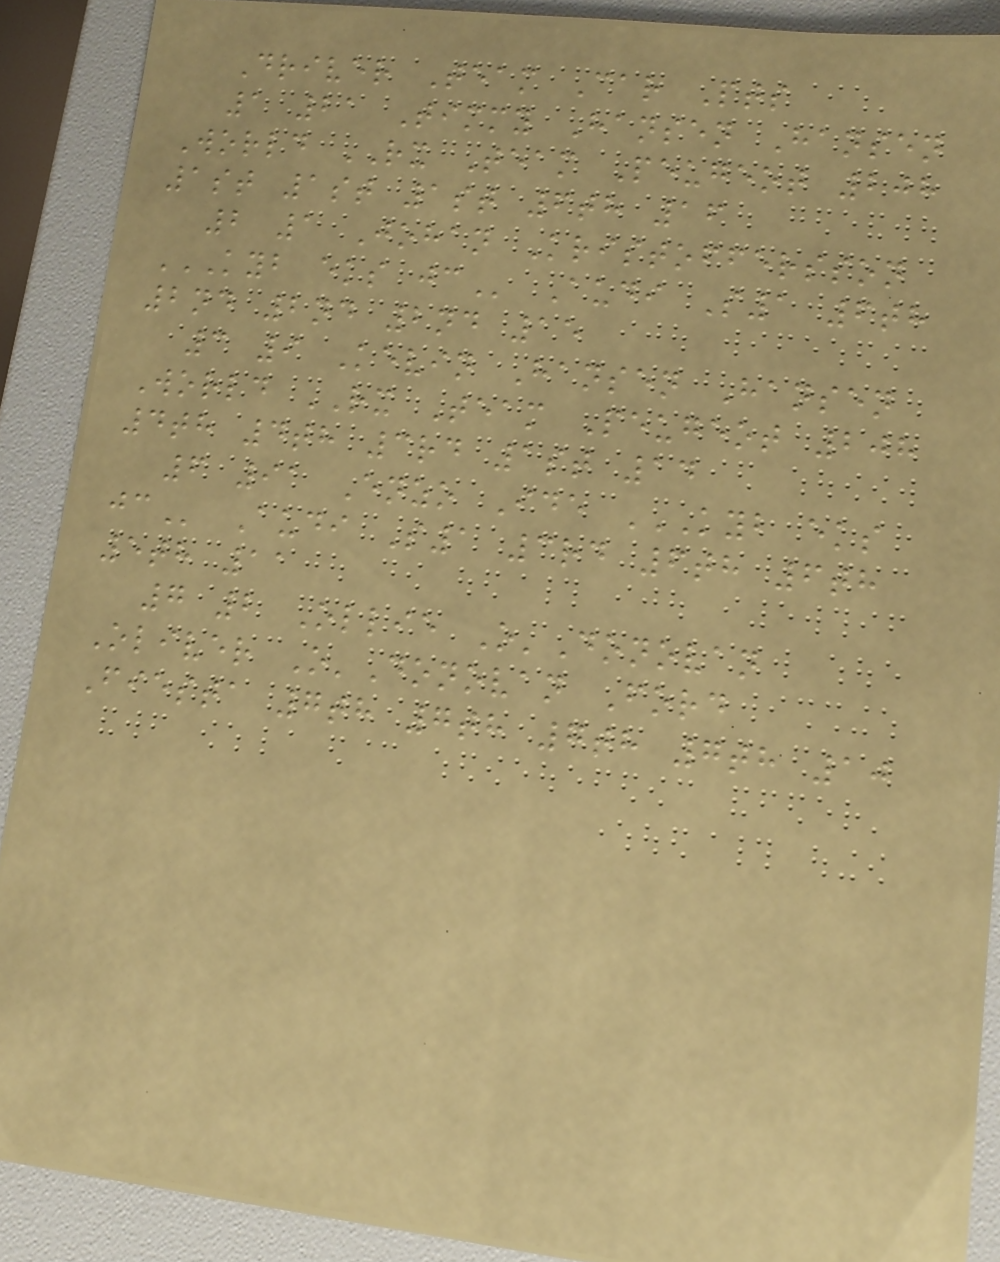Driver Team Car Pts
1 21 Timmy Hansen Hansen
World RX Team Peugeot 208
1st 1st 1st 6th 16
2 1 Johan Kristoffersson
KYB EKS JC Audi S1 6th
2nd 2nd 2nd 15
3 9 Kevin Hansen Hansen
World RX Team Peugeot 208
4th 4th 3rd 1st 14
6 91 Enzo Ide KYB EKS
JC Audi S1 3rd 6th 6th
5th 11
7 2 Ollie O'Donovan
Oliver O'Donovan Ford
Fiesta 7th 7th 7th 7th 10
